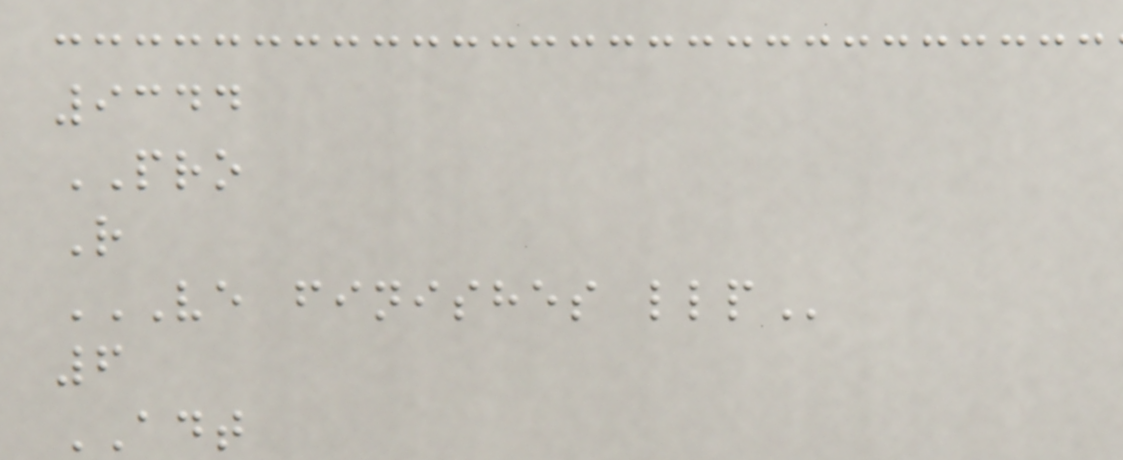9344
PRO
R
VE FINISHES LLP
6
ADT
